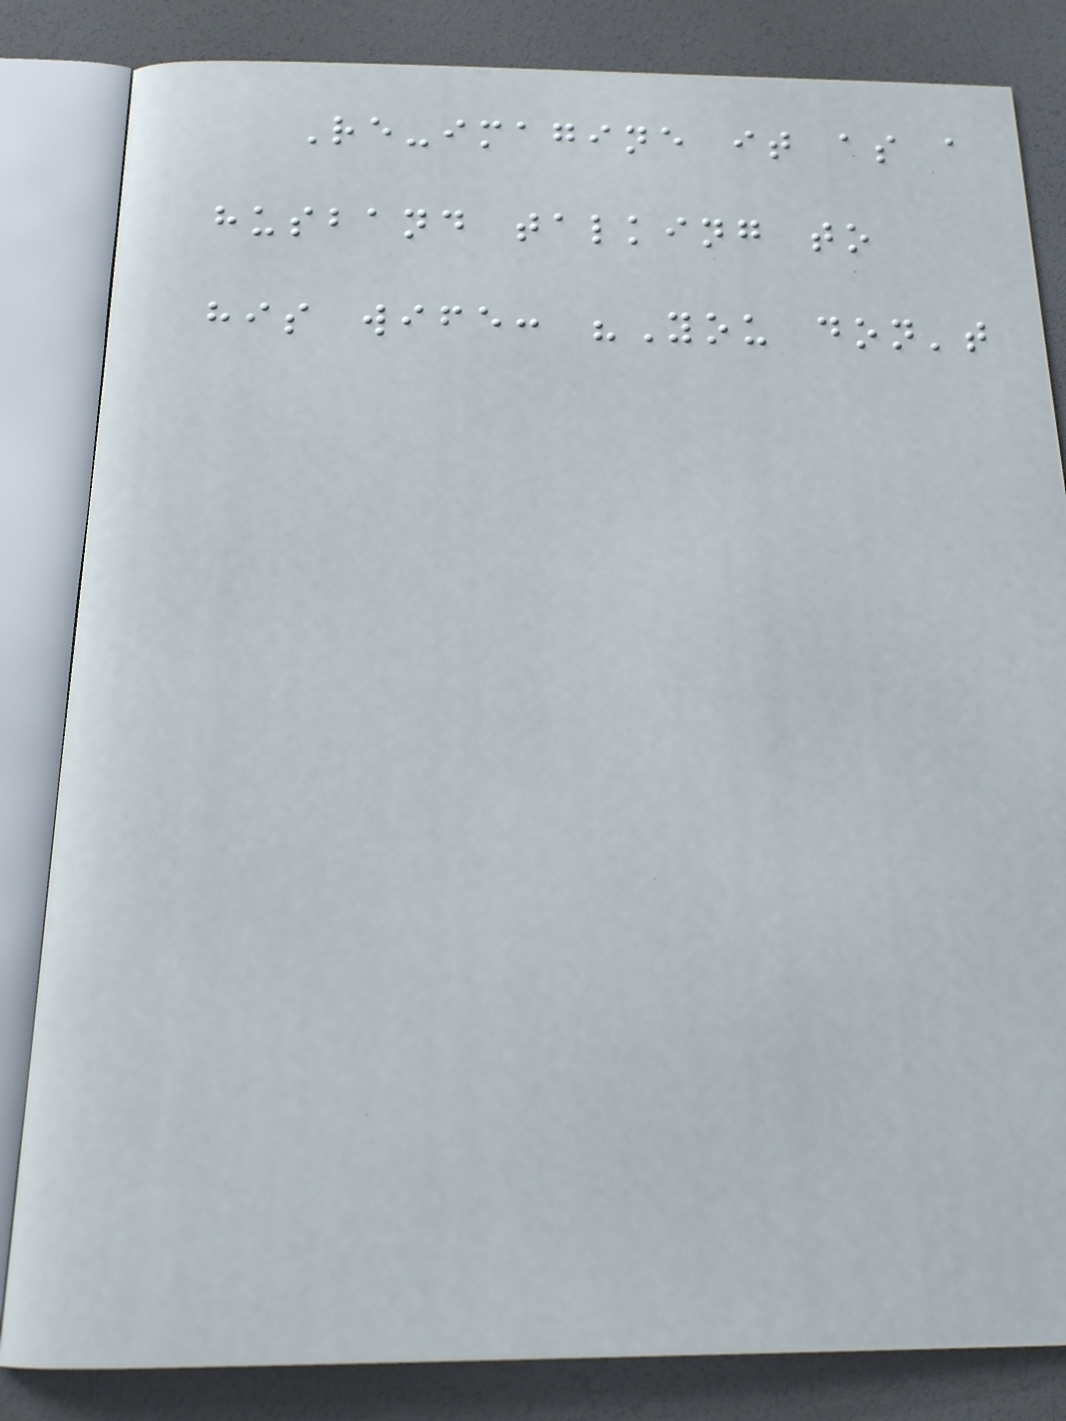Re-imagine it as a
husband talking to
his wife: "You don't
